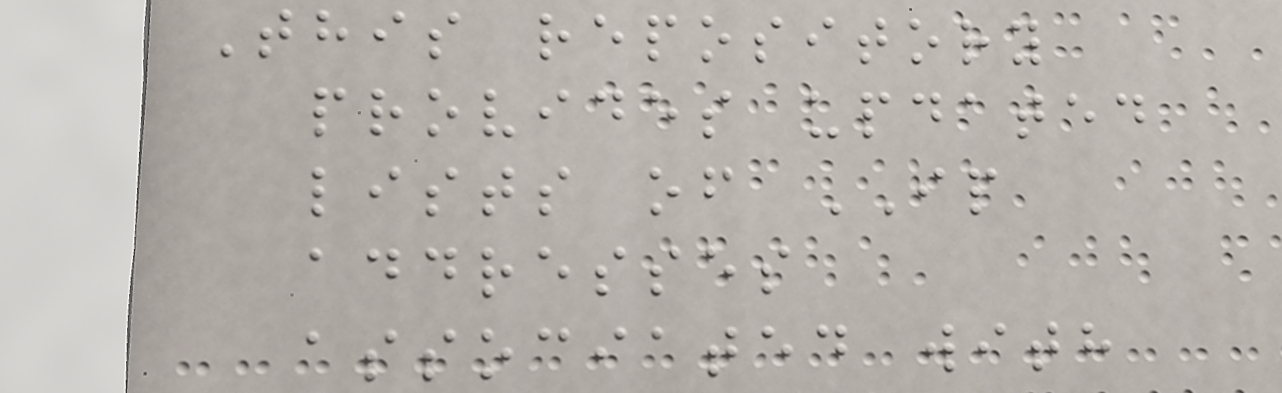This repository
provides updated
lists of IP
addresses
associated with
